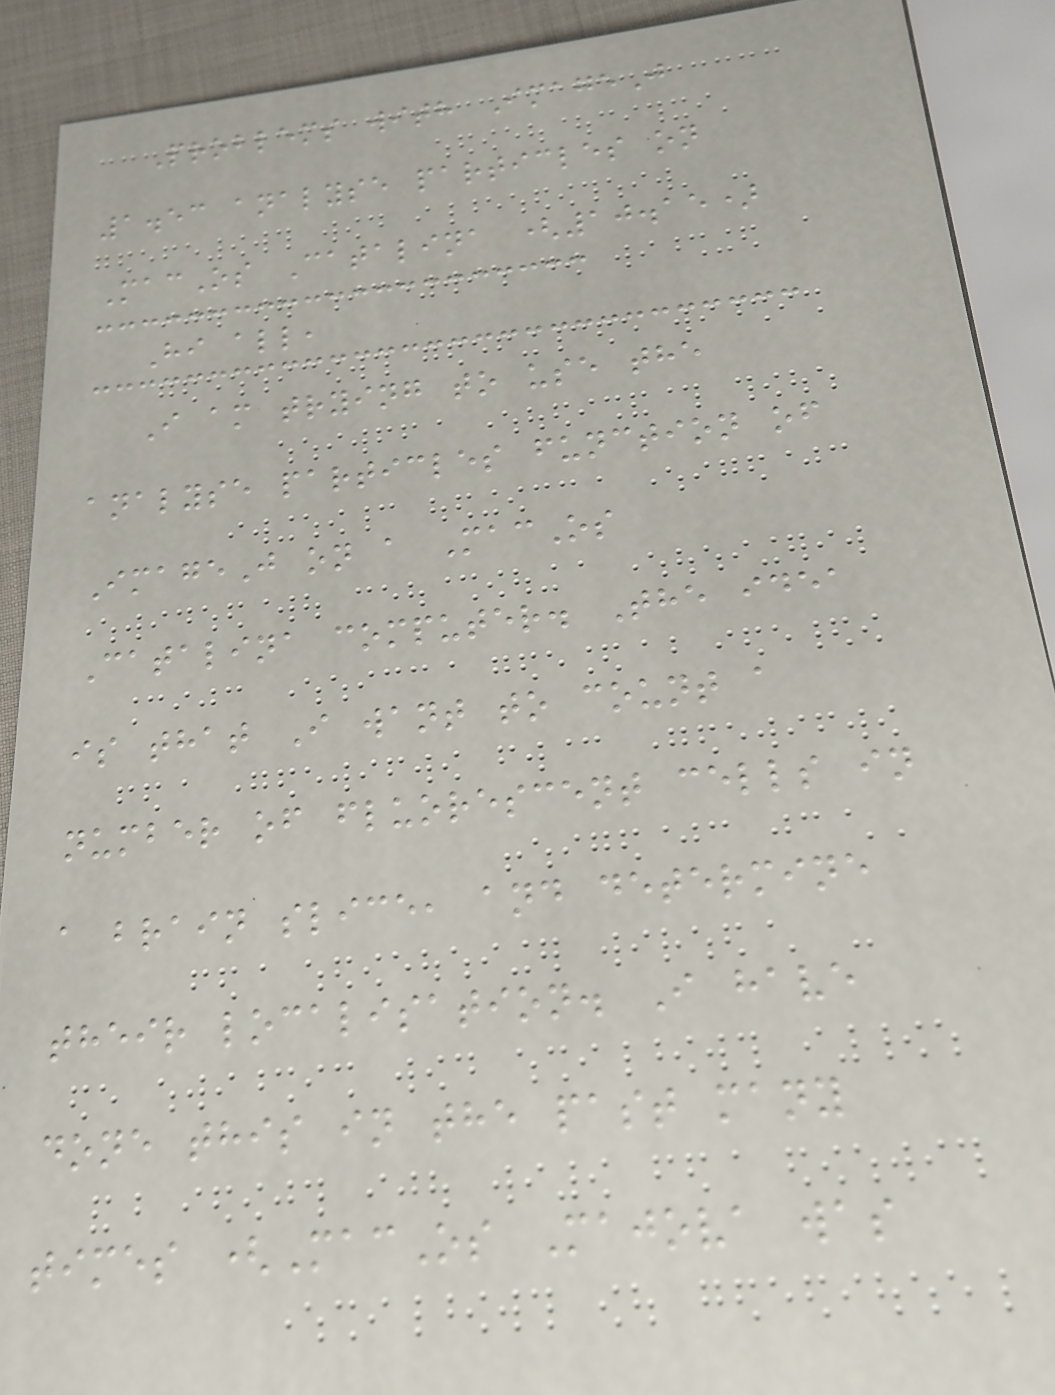Problems with ImageJ
1.53 analyse particles on
MacOs Catalina (10.15)
Hi all,
I am trying to use the
analyse particles function of
ImageJ on a MacOs
Catalina computer. The idea
is that I want to count a
number of fluorescent cells in
a brain slice, and determine
their localisation. I have
done this in the past many
times (MacOs Majova was
